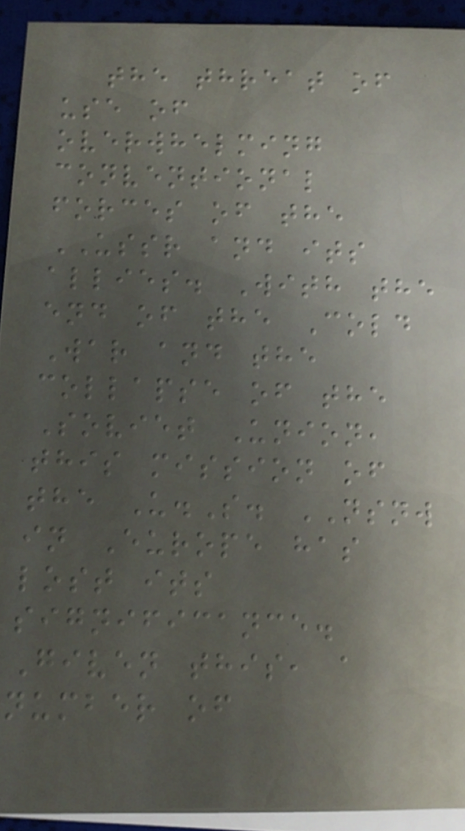the threat of
use of
overwhelming
conventional
forces of the
USSR and its
allies. With the
end of the Cold
War and the
collapse of the
Soviet Union,
this mission of
the U.S. NSNW
in Europe has
lost its
significance.
Given this, a
number of
